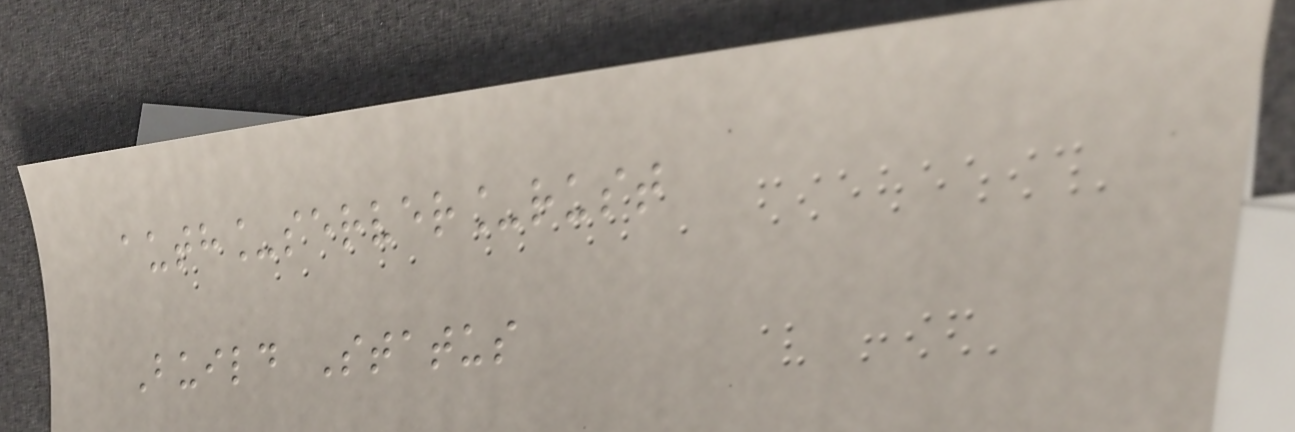auth_server_rust
Build Status
